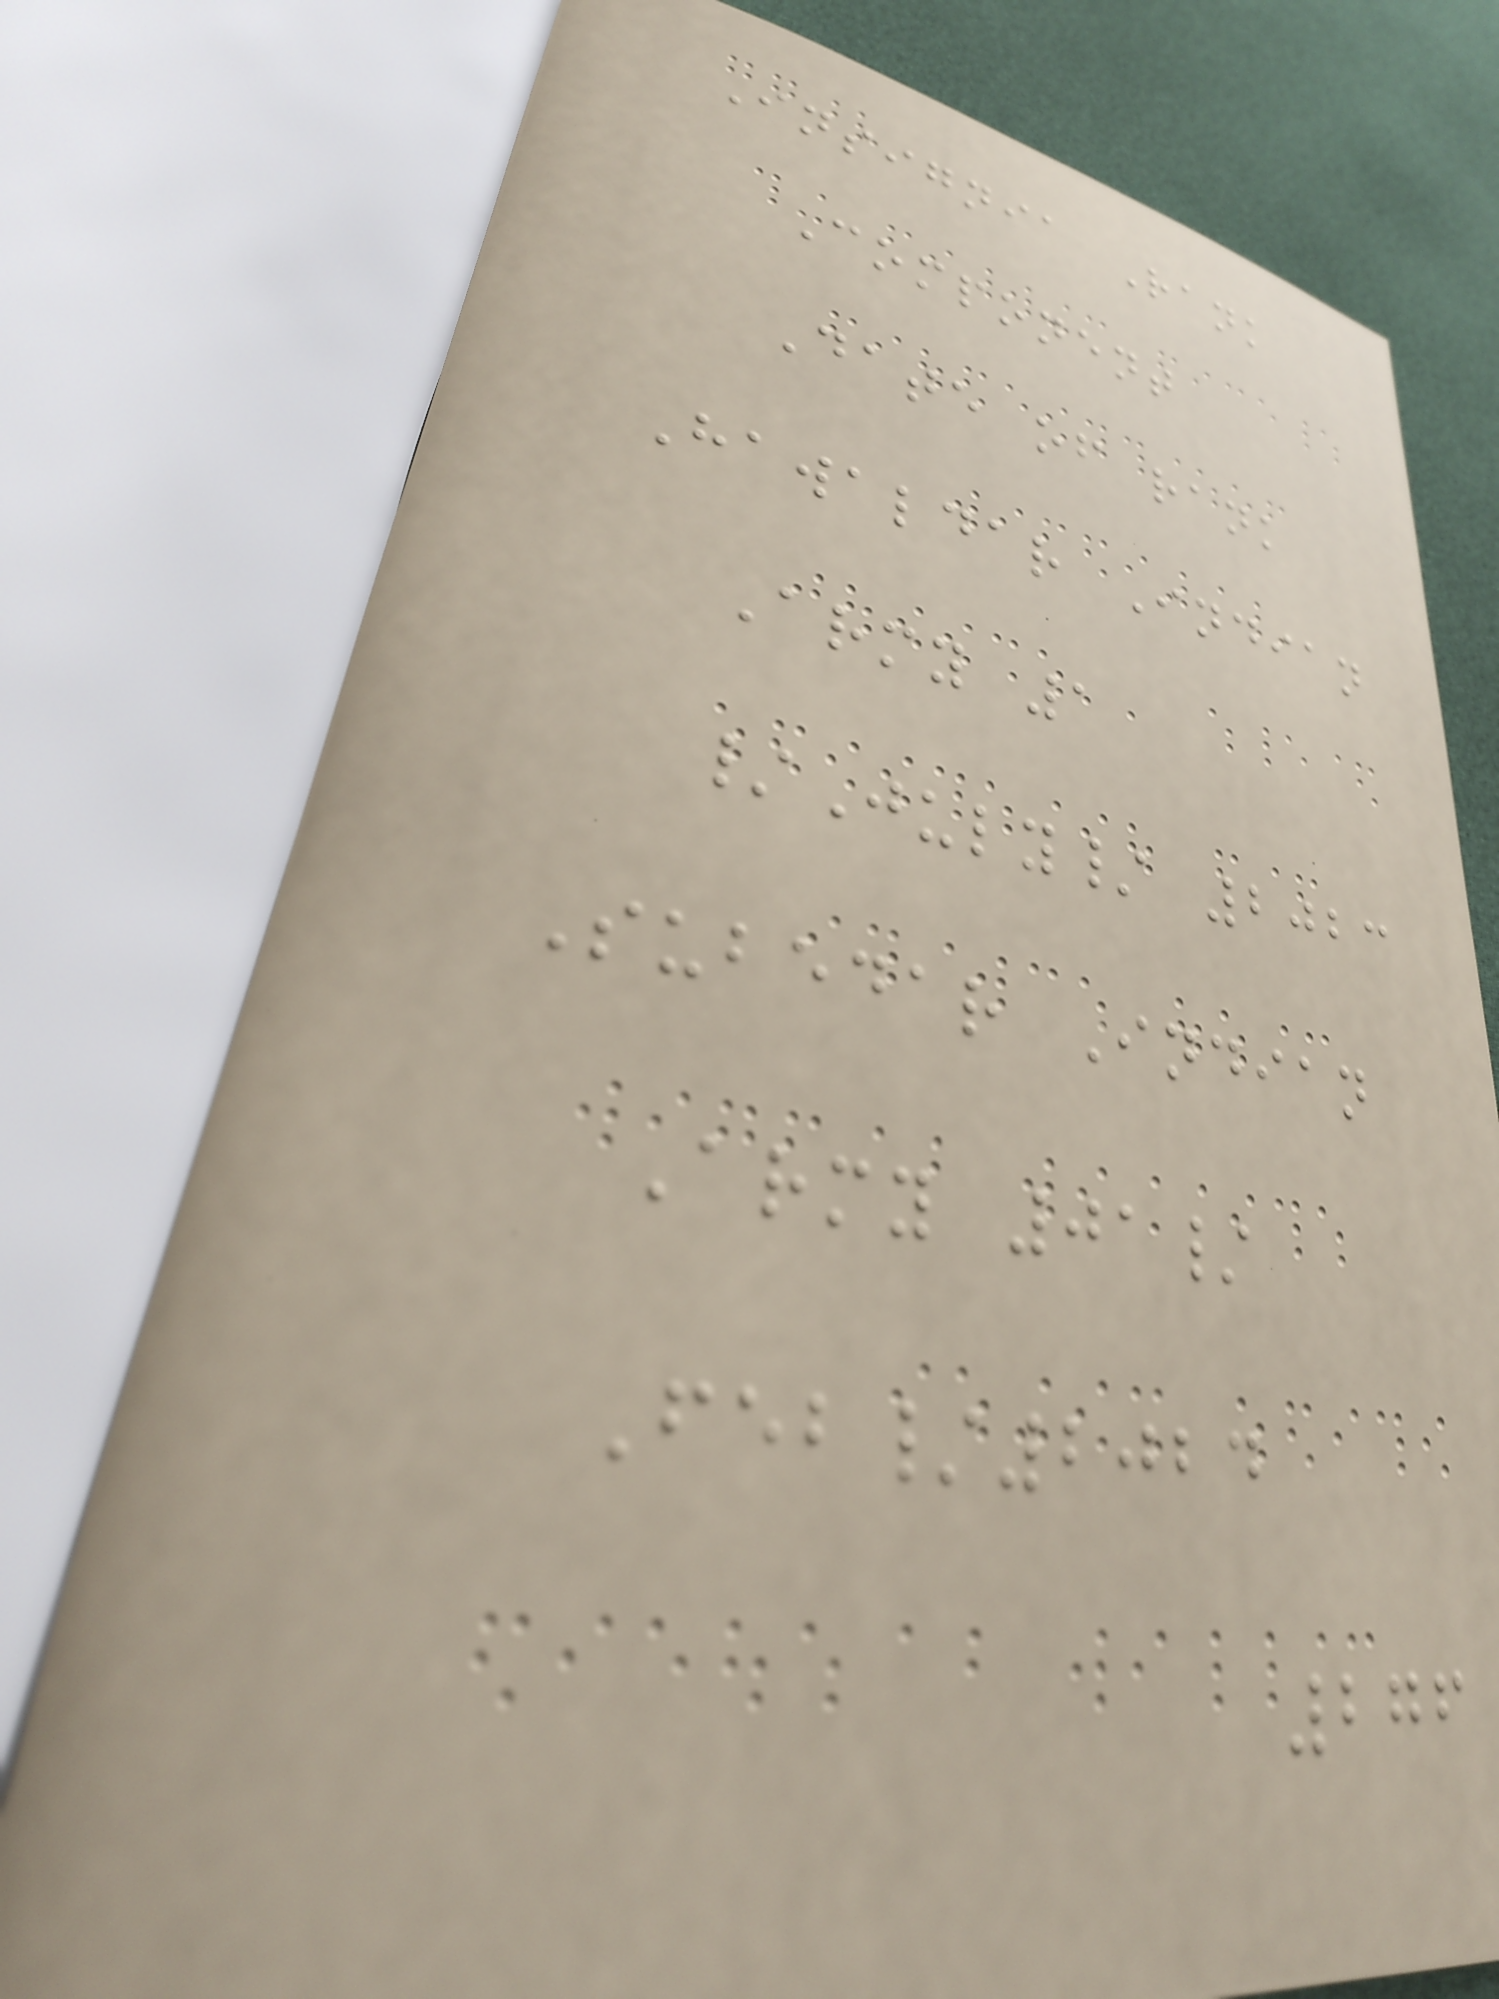Insignia Rank
Component
Date of rank
Hawaldar Indian
Army 1
/July/ 2023
Subedar Indian
Army 01/
Feb/2024
276
